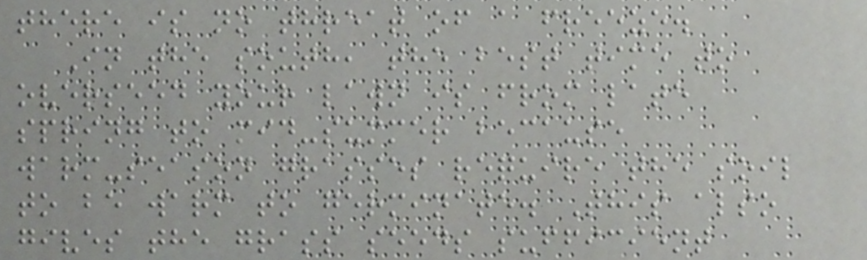there is no threat of a freeze.
In the south, the best time to
overseed your lawn is from late
spring to mid-summer because
warm-season grasses require the soil
to be warm to germinate. This also
gives the grass seeds sufficient
